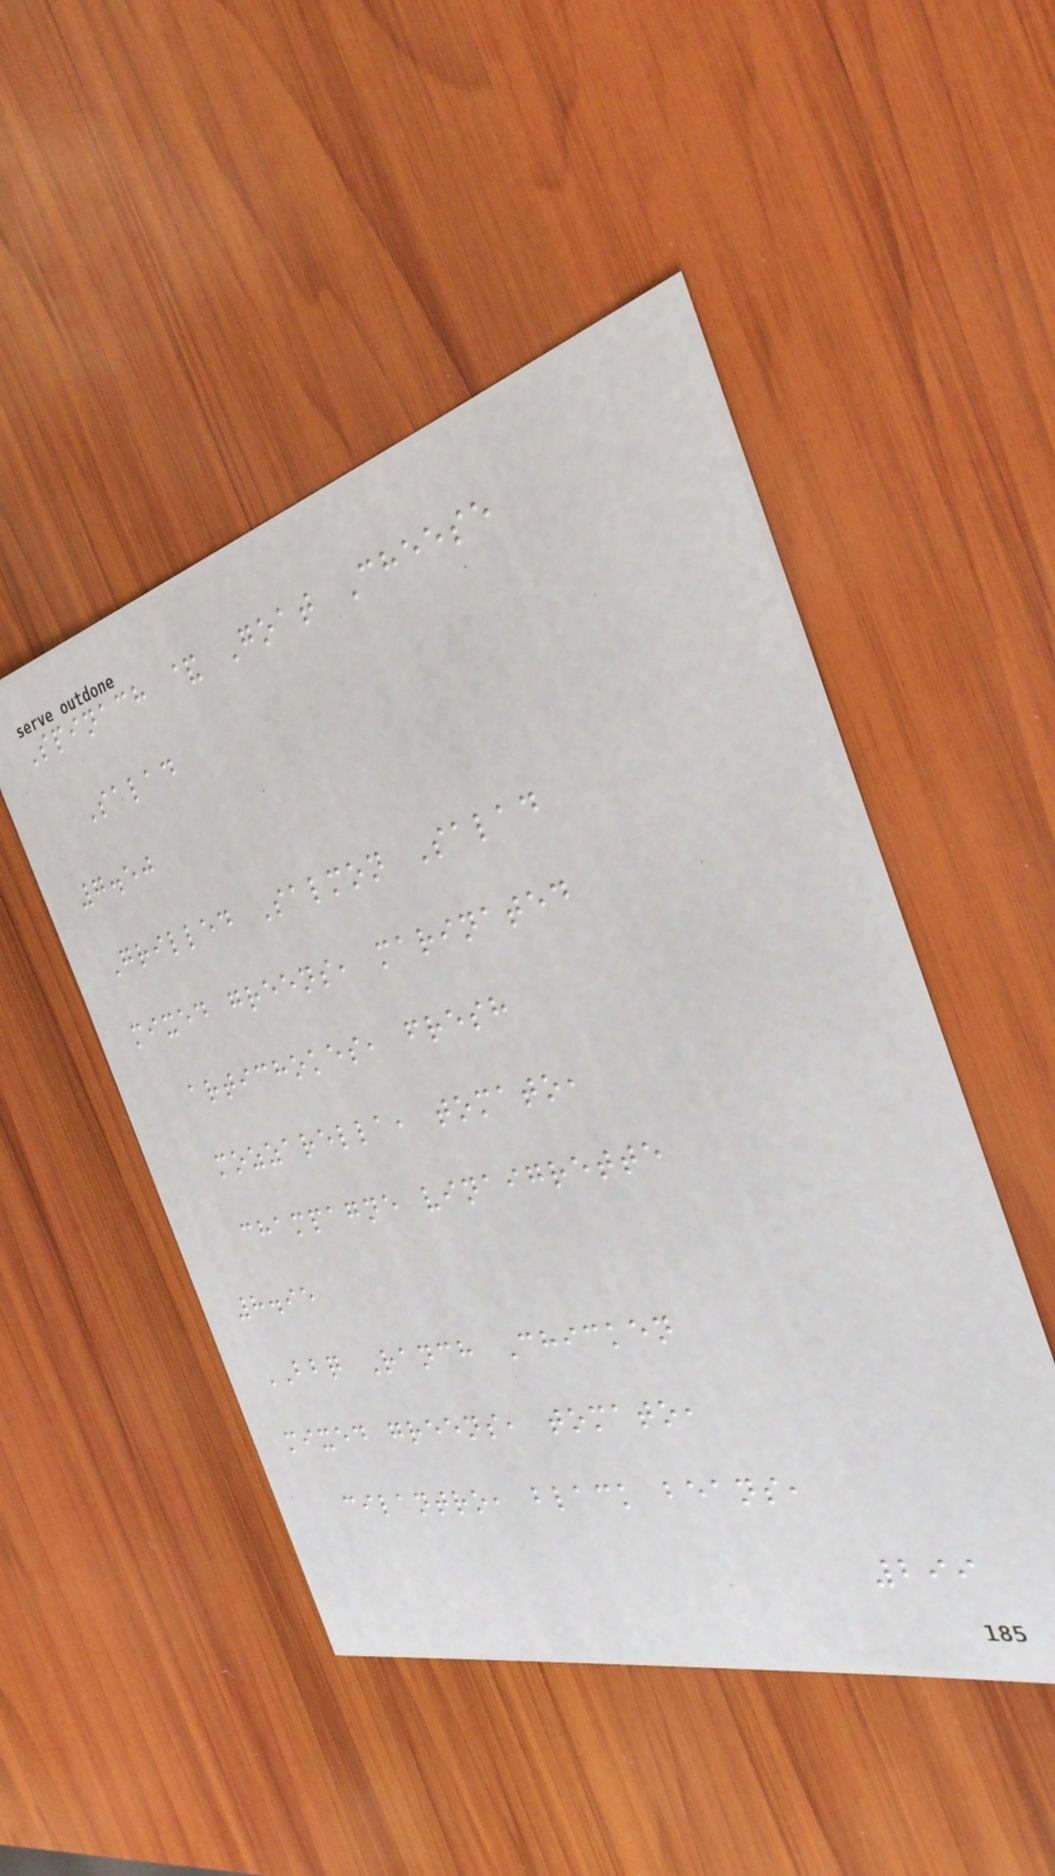Spinach & Goat Cheese
Salad
7.50
Grilled Salmon Salad
mixed greens, marinated
artichokes, fresh
mozzarella, tomato,
champagne vinaigrette
8.95
BBQ Ranch Chicken
mixed greens, tomato,
cilantro, black beans,
299
